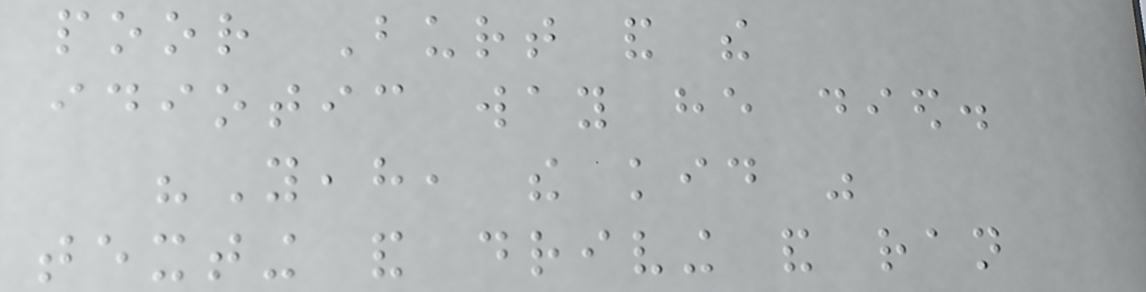poor Burt and the
idiotic way he died.
"Yeah, the kid was
texting and driving and ran
